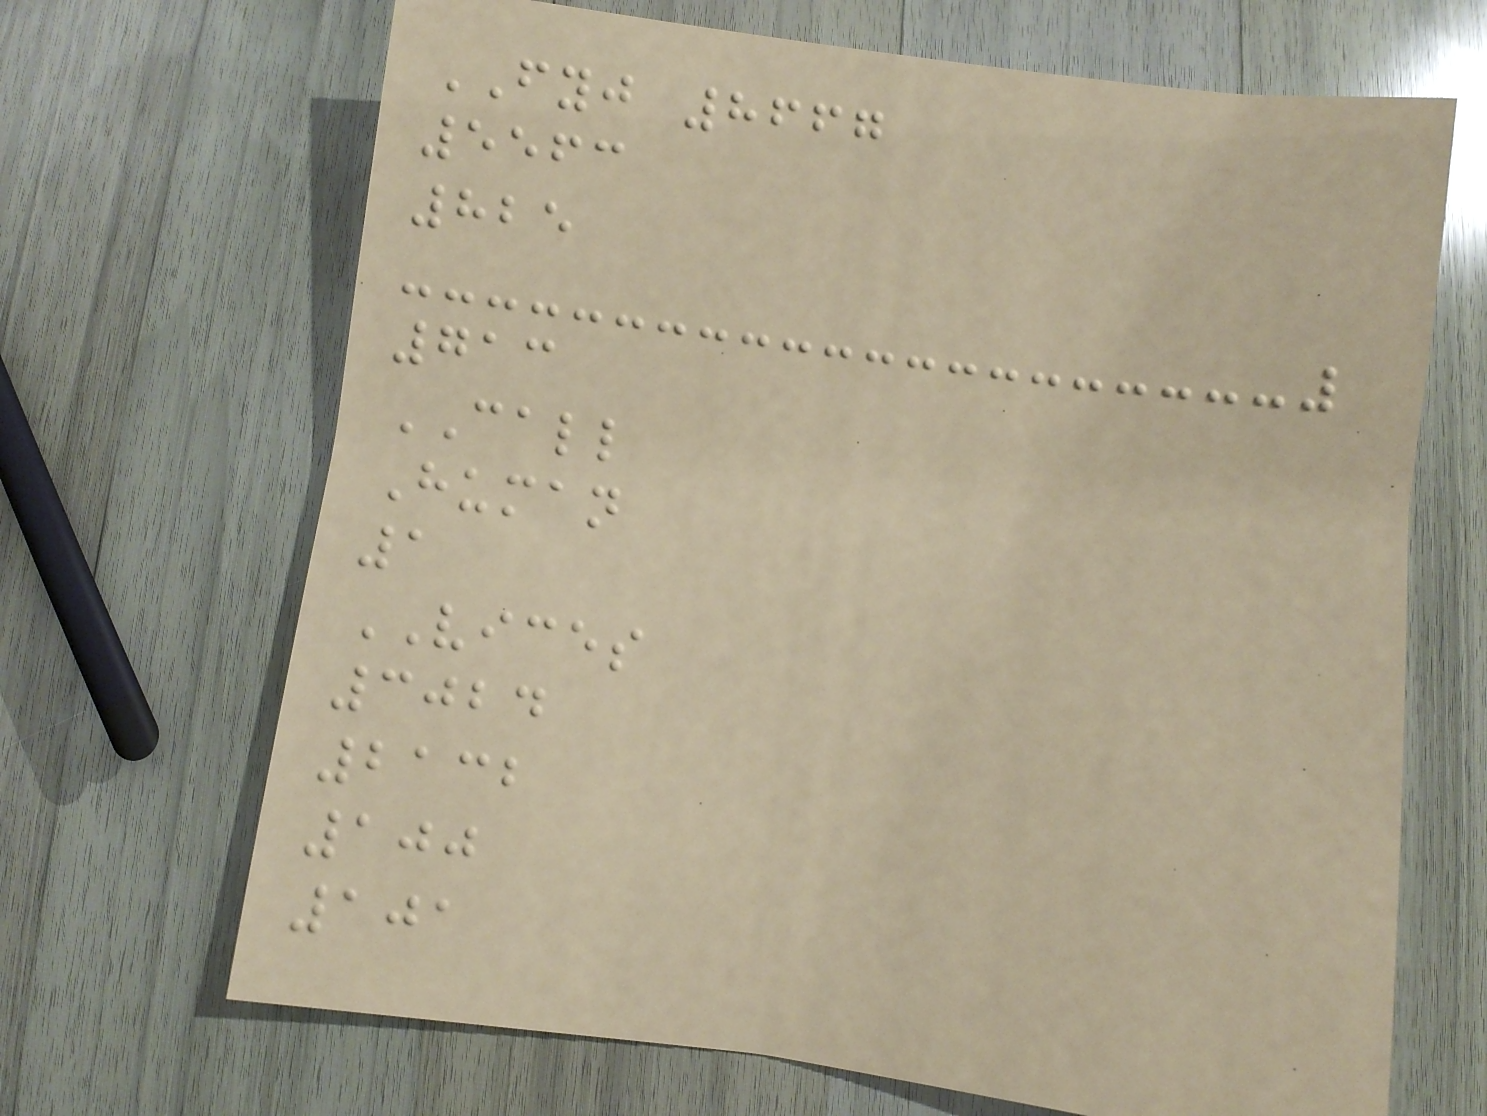FYJ 8667
5563
825
713
CALL
Human
1
VICES
3024
2132
100
101
